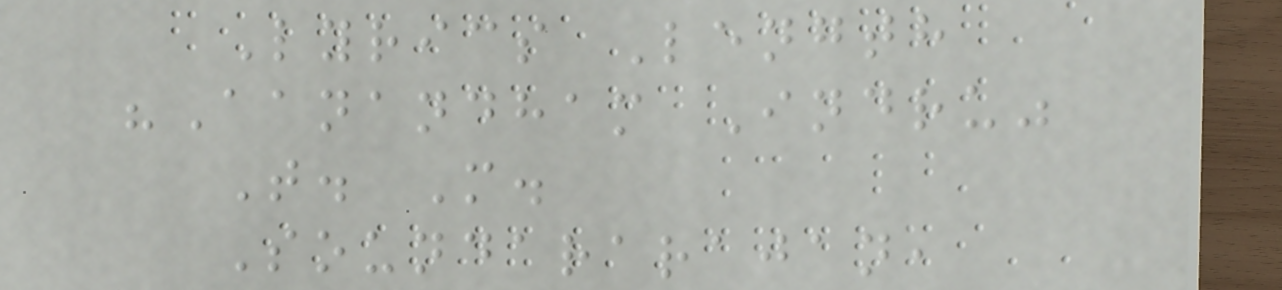Lyrics Length
"Aanandham Indru"
T. M.
Soundararajan,
